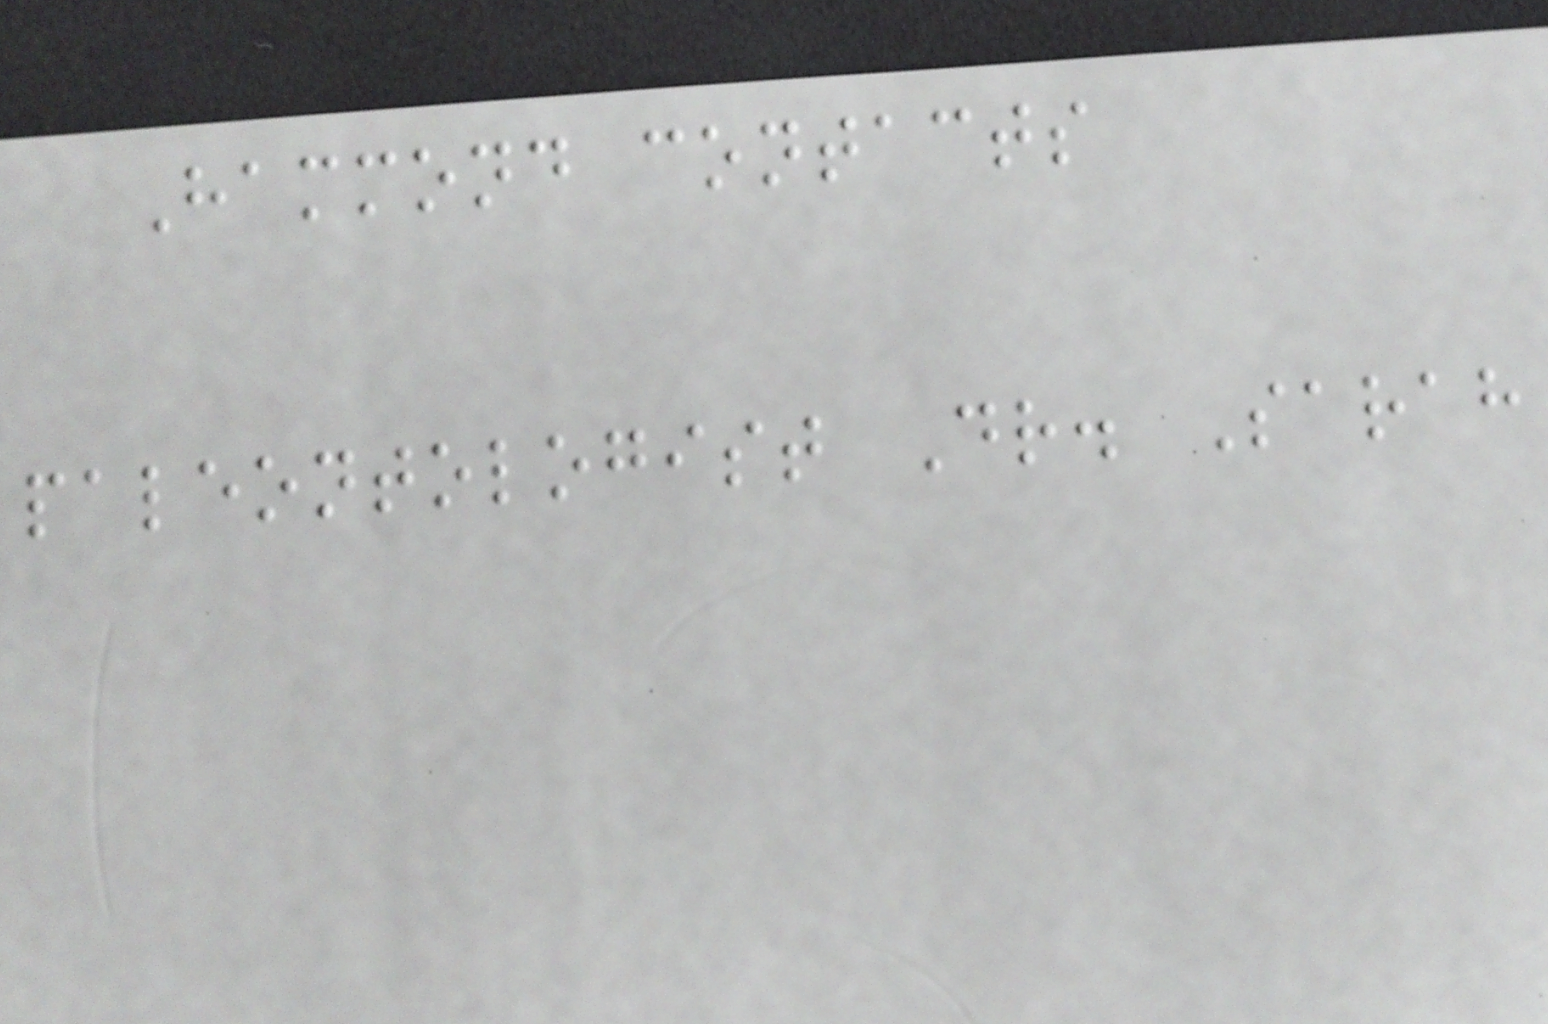Hammond contacts
paleontologist Dr. Sarah
